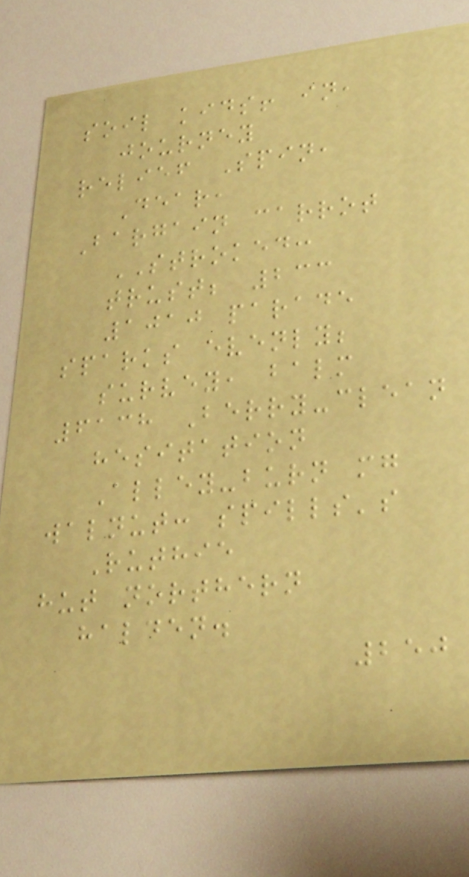soil kids! in,
journey
relief Spin,
Dear,
Bargain carrot
STROKED:
trust; 233
1010 parade
sparks evenly;
survey, balm
6138 Berry-clean
hesitation
Alley-burn mg
walnut: spills's
Ruthie
hut northern
halden.
250
